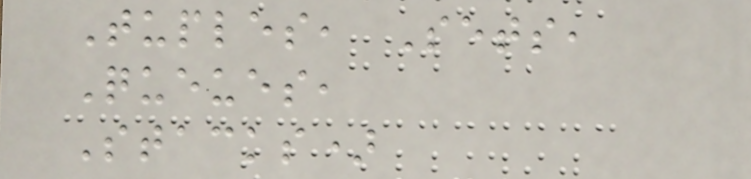Tuples, Sets,
Queues,
Stacks)
